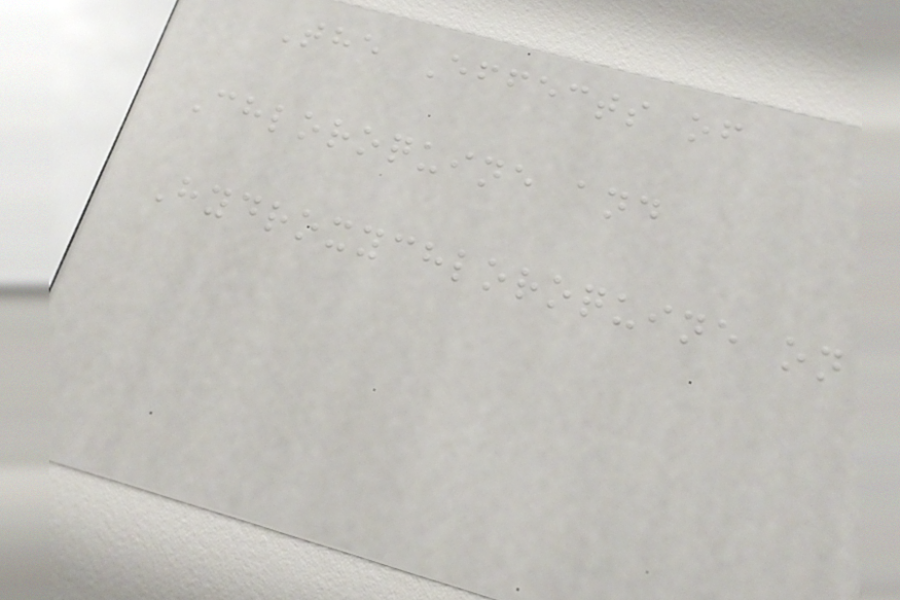The Effects of
Chloroquine and
Hydroxychloroquine on
